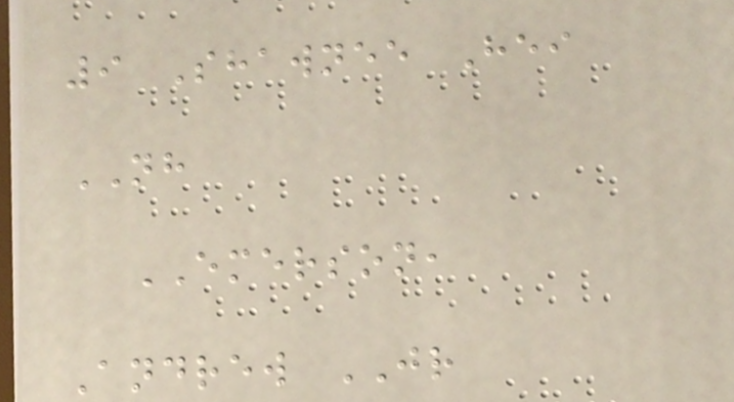9 Shawnee Hei
NH
EMERSON,
Andrew JR
